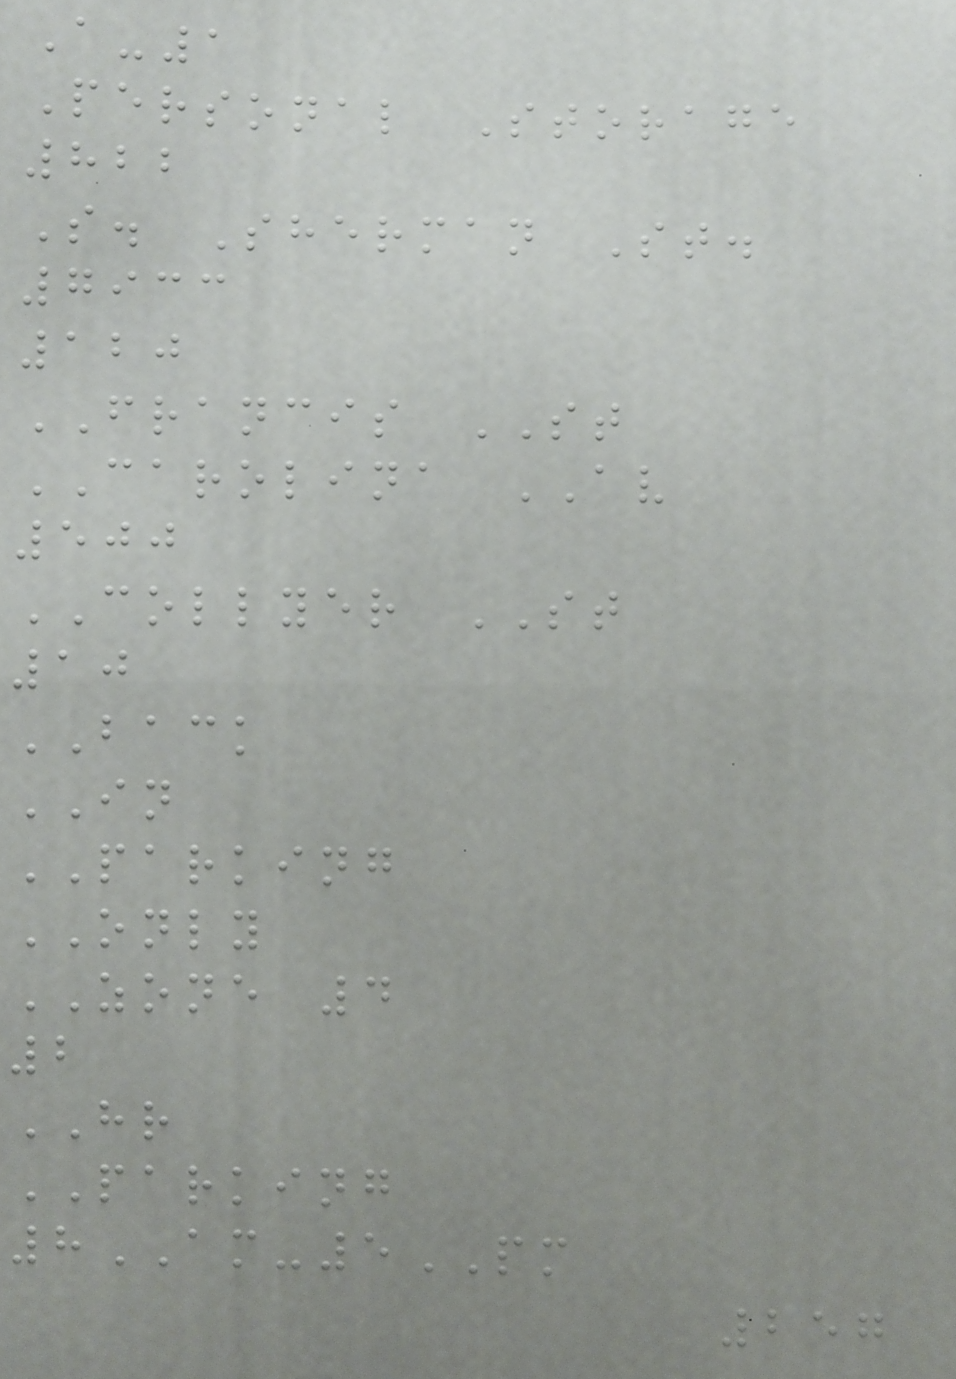A-1
Personal Storage
822
S. Sherman St.
7933
120
FRANCIS ST
CAROLINA AV
500
COLLYER ST
10
BACK
IN
PARKING
ONLY
ZONE 4
2
HR
PARKING
8AM-5PM
257
